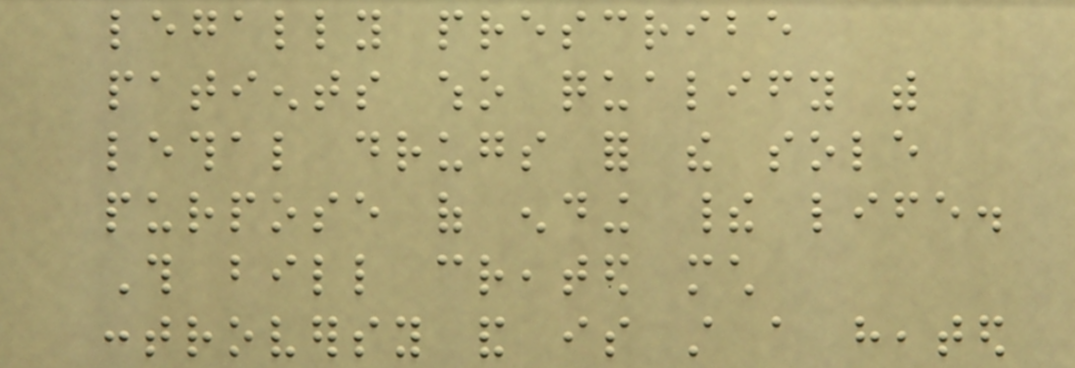legally prescribe
patients who qualify with
lethal drugs for the sole
purpose of ending their life.
This bill created much
controversy and is still a heated
